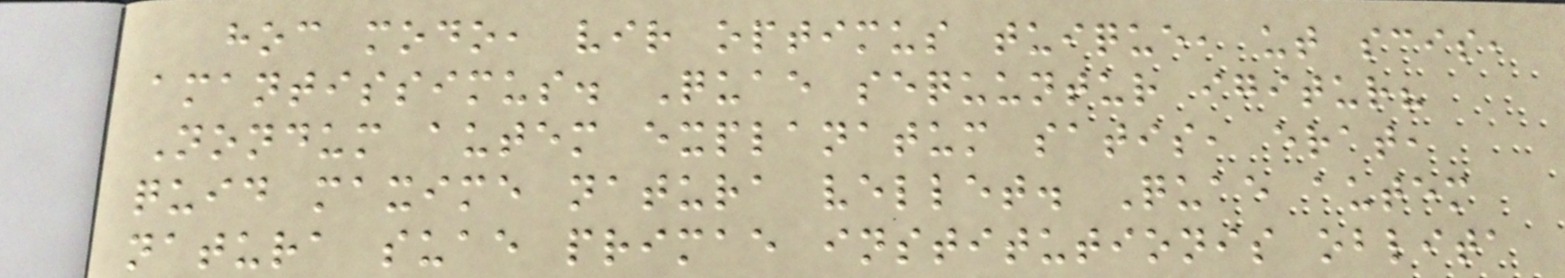hoc modo, vir optimus tuique, ut scis,
amantissimus. Quae sequuntur igitur?
Nondum autem explanatum satis, erat,
quid maxime natura vellet. Quae autem
natura suae primae institutionis oblita
